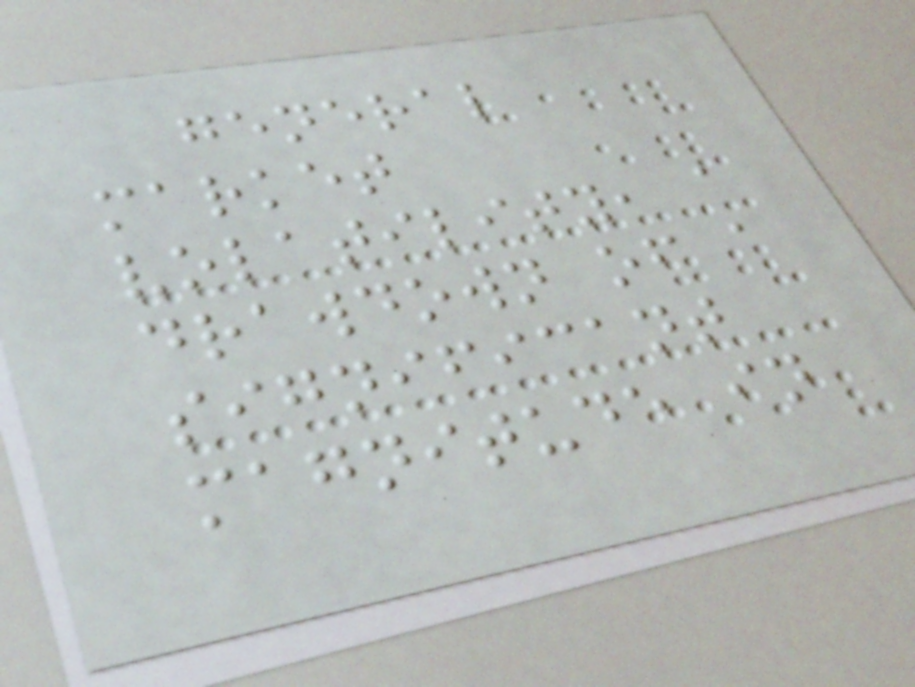general
market
volatility, a
drawdown of a
significant
magnitude in
